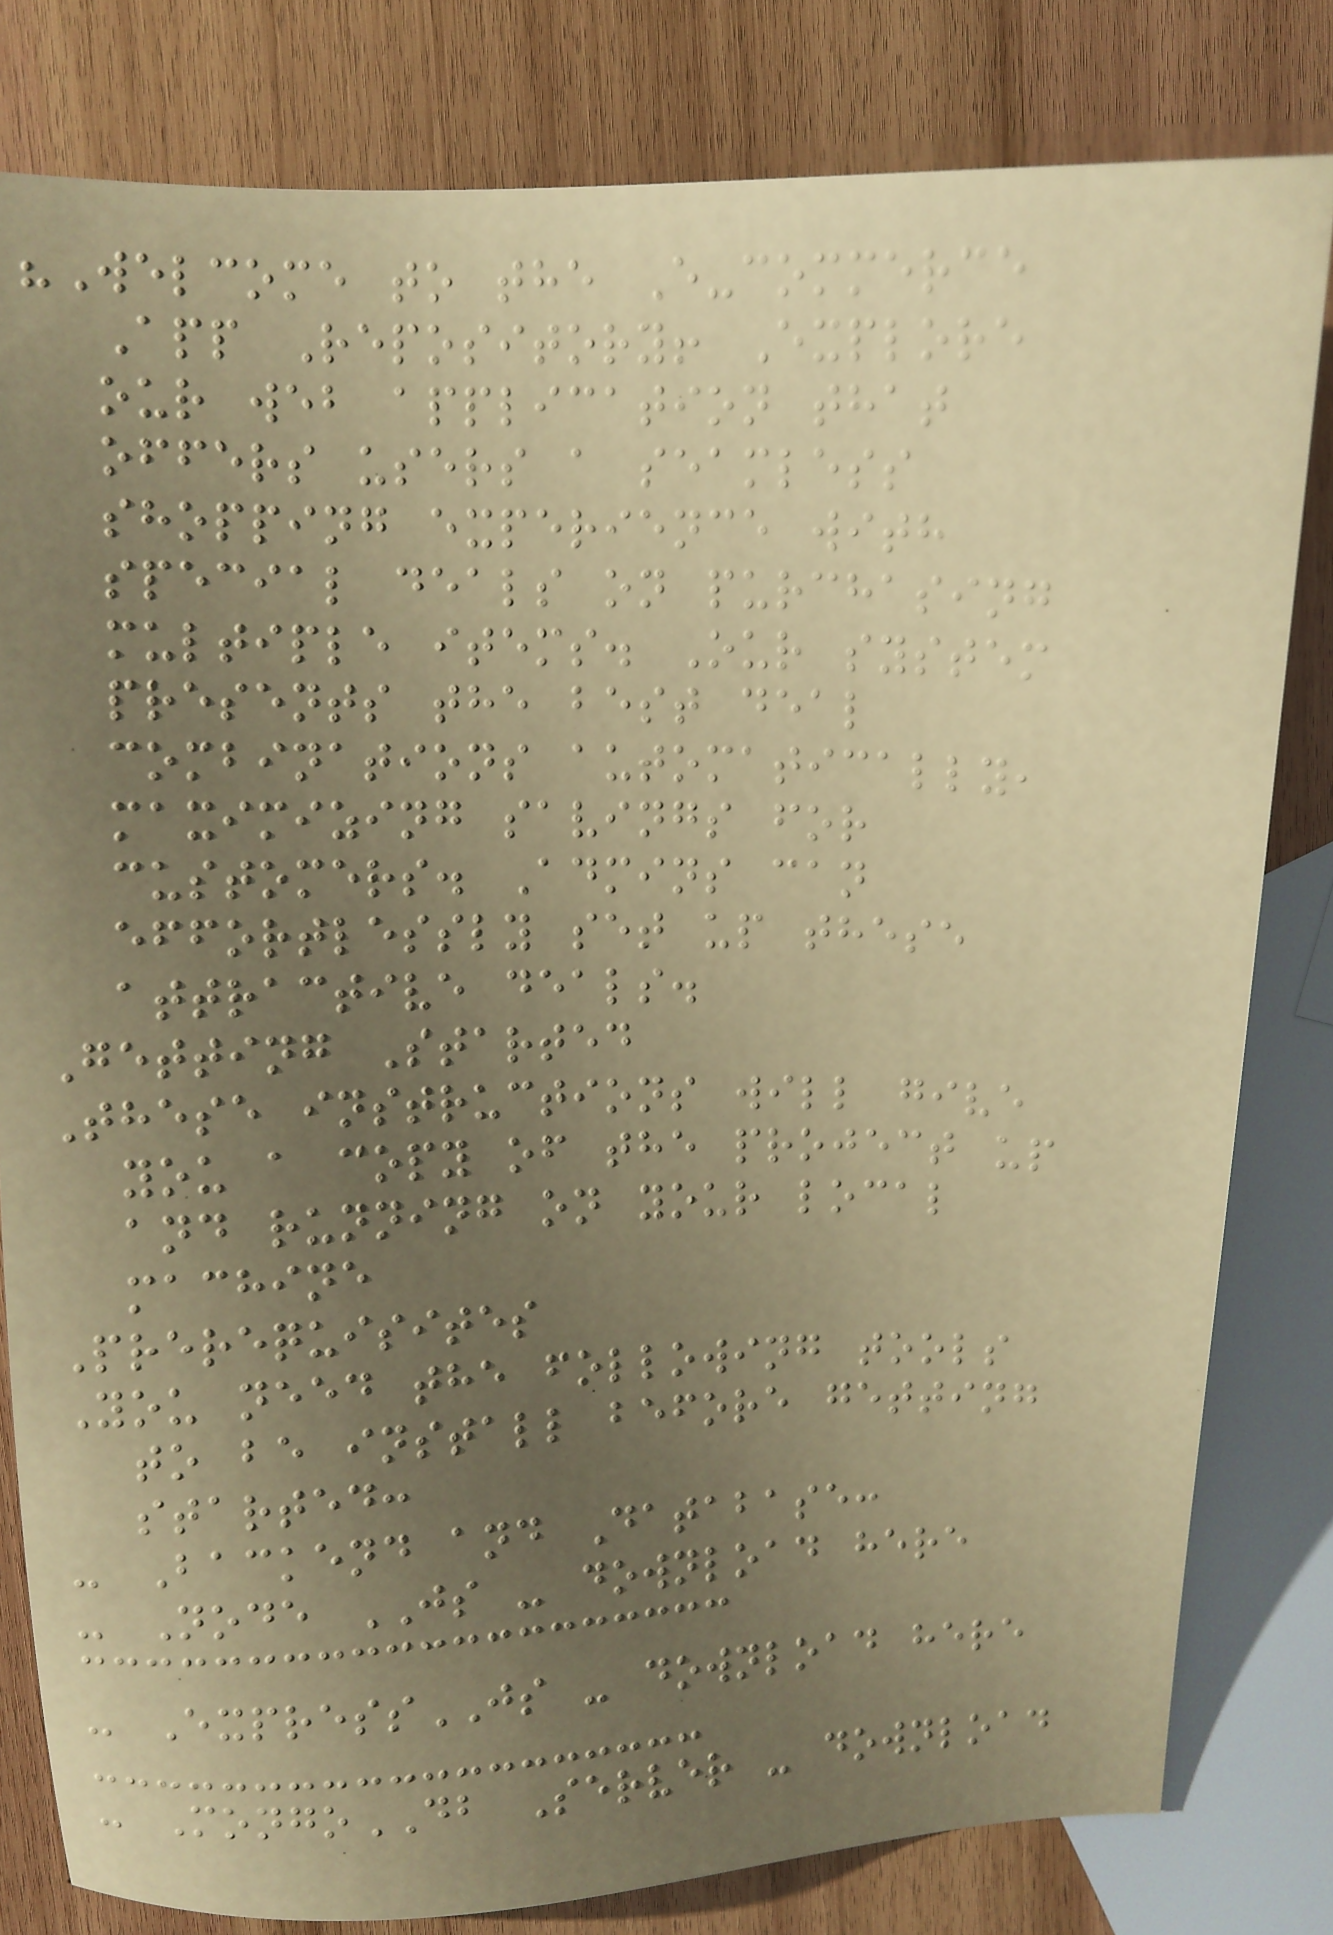"Welcome to the E-commerce
App Repository! Explore
our web application that
offers users a seamless
shopping experience with
special deals on purchasing
multiple items. Our system
presents the best deal
combinations automatically,
maximizing savings for
customers. Admins can
effortlessly set up these
attractive deals.
Getting Started
These instructions will give
you a copy of the project up
and running on your local
machine
Prerequisites
You need the following tools
to be install before getting
started:
- Backend and Database:
- Node JS - download here
- ExpressJS - download here
- MongoDB Server - download
